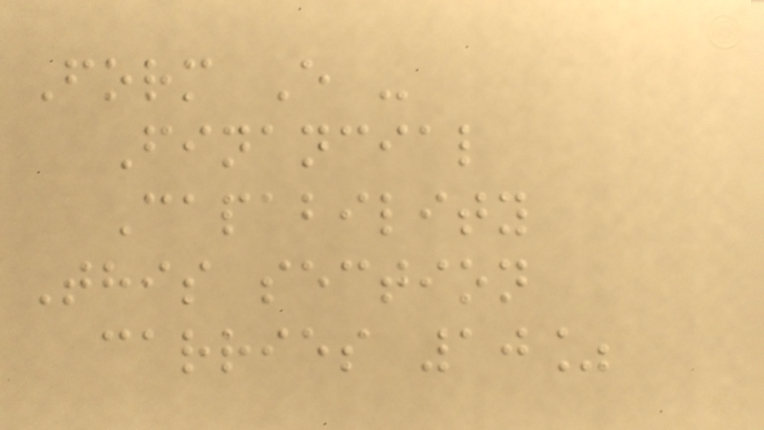Form E -
Financial
Capability
This section
carries 10%
